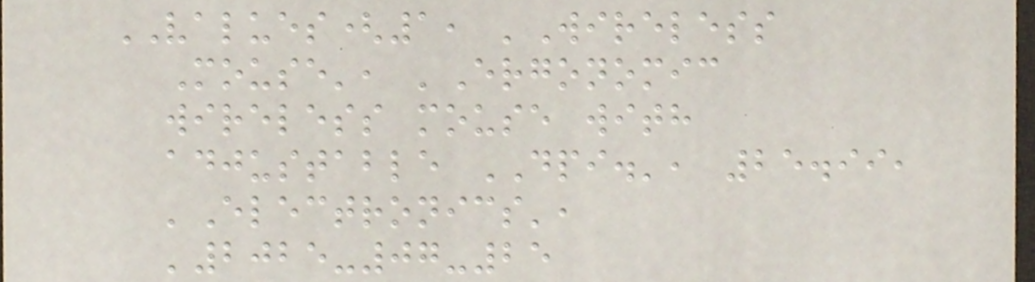VALUES(1, 'Wireless
Mouse', 'Ergonomic
wireless mouse with
adjustable DPI.', 25.99,
'Electronics',
'2025-07-25
